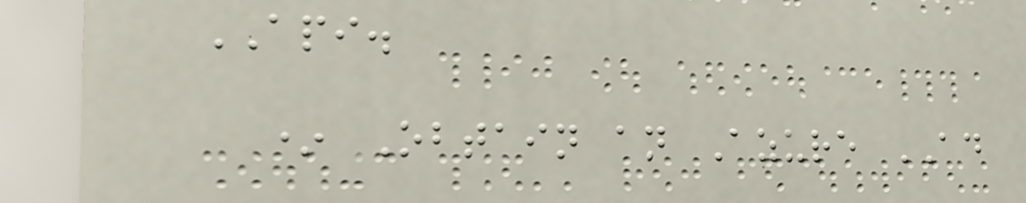API.
* Obtain an Azure AD
